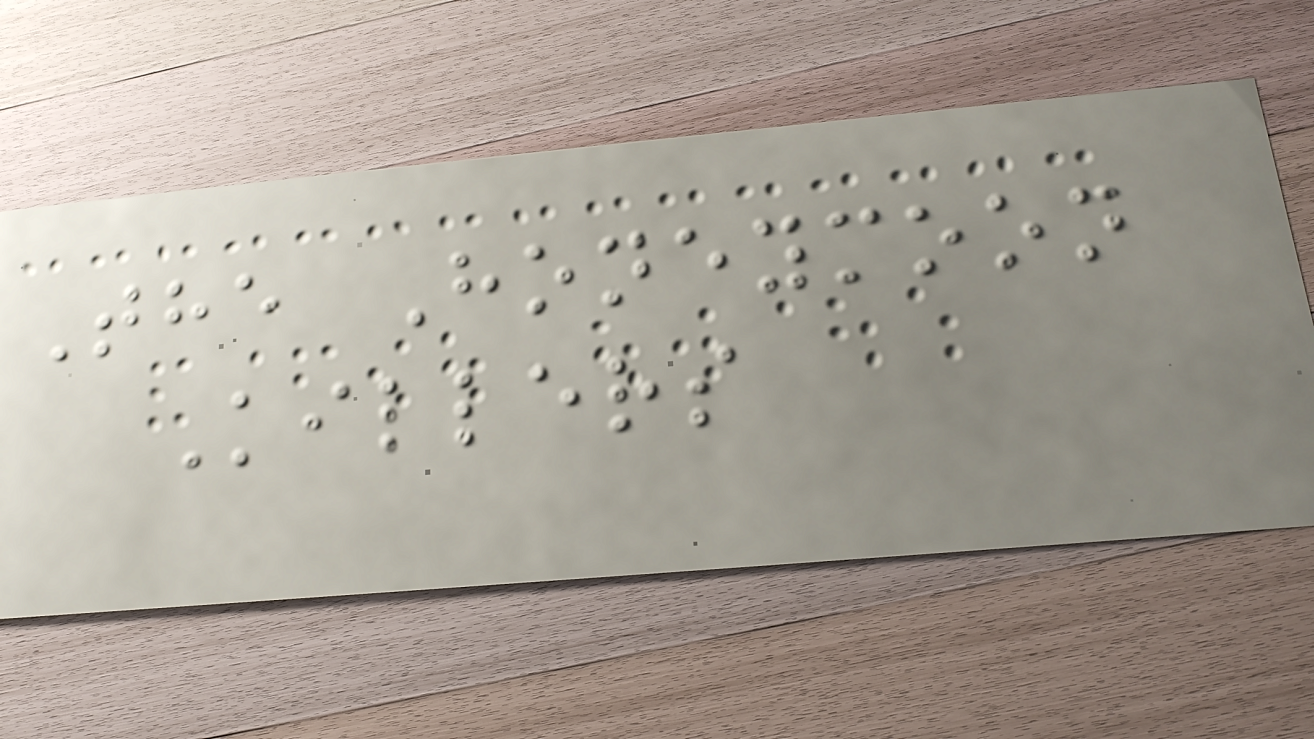The Honeymoon
Killers
